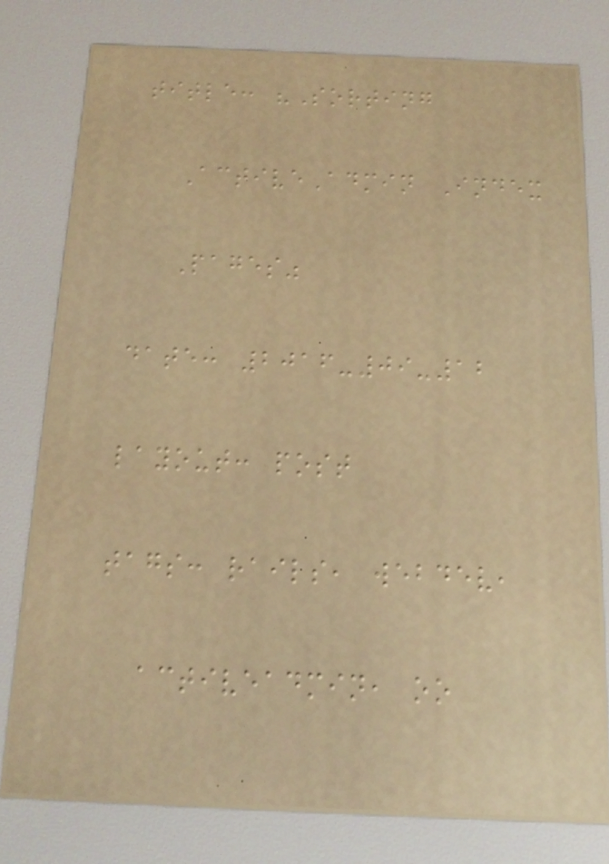title: "Sorting
ActiveAdmin Index
Pages"
date: 2016-09-12
layout: post
tags: rails, webdev,
activeadmin, oo
